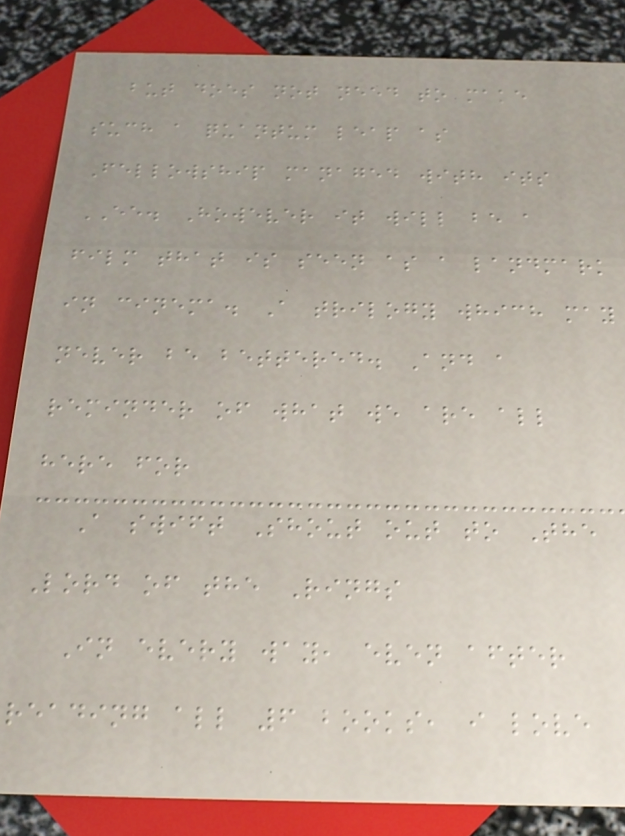but does not need to make
such a quantum leap as
Fellowship managed with its
EE. However it will be a
film that is seen as a landmark
in cinema. A trilogy which may
never be bettered. And a
reminder of what we are all
here for
A swift Shout out to The
Lord of the Rings
In every way, even after
reading all 6 books, i love
